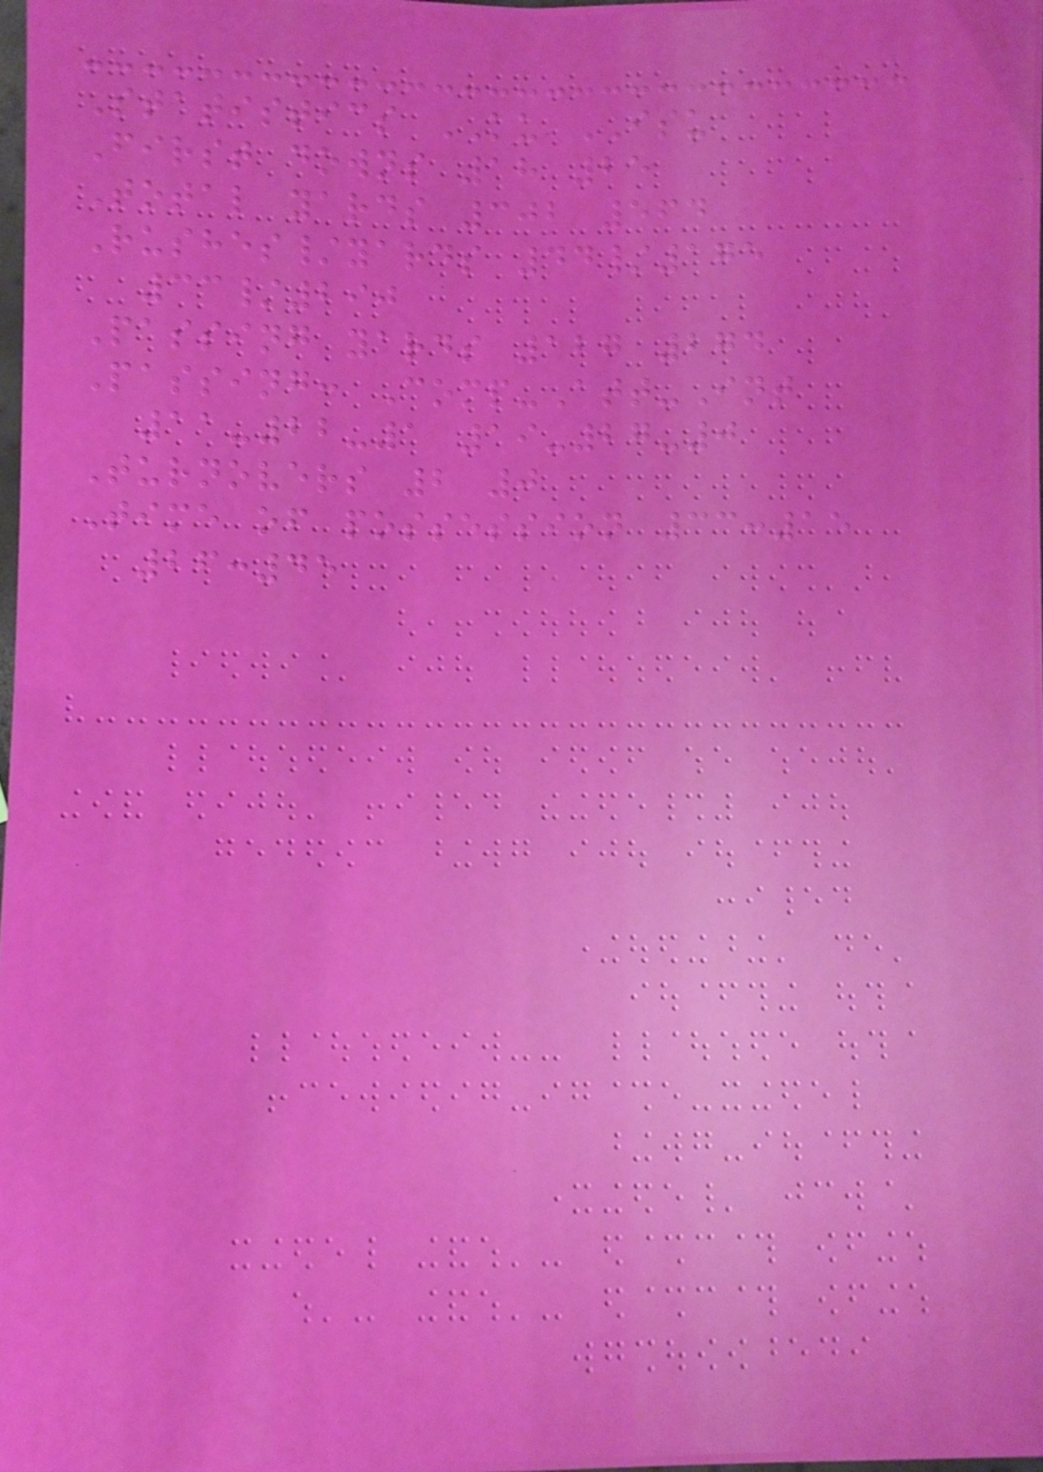Statistics KU ISU
First downs 18 25
Total yards 302 564
Rushes/yards 44/175
33/290
Passing yards 127 274
Passing: Comp-Att-Int
11-22-1 19-27-0
Turnovers 2 0
Time of possession 33:15
26:45
